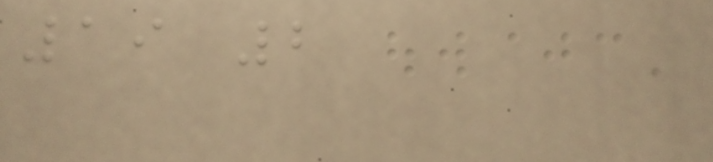19 2
